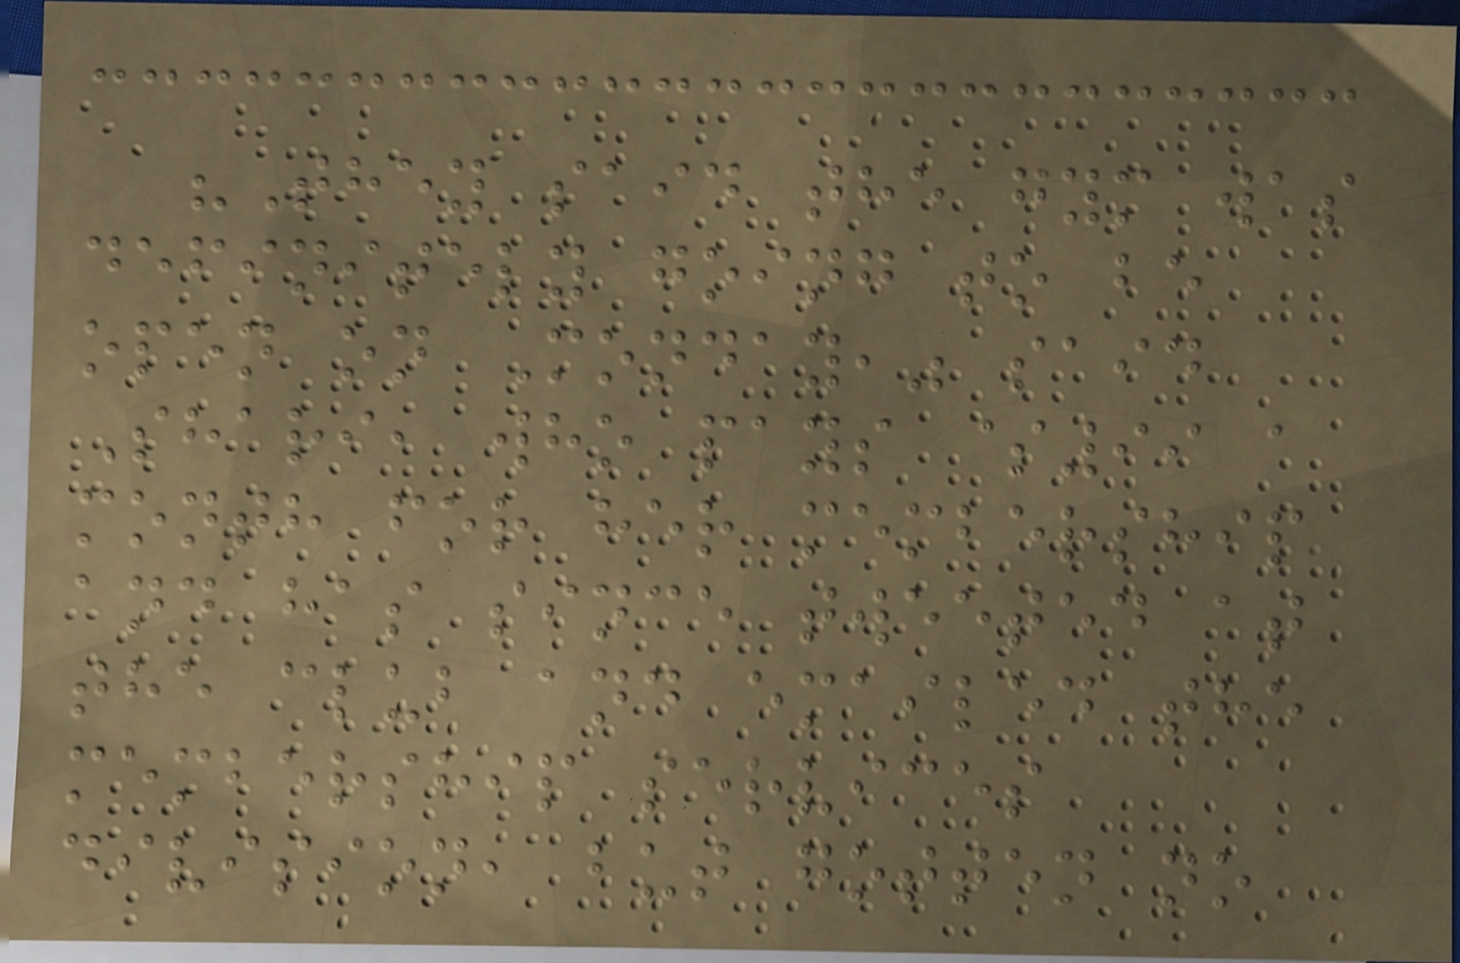"They said the gym was
definitely going to be
open on Monday," said
Shari, who pays $99 a
month for her membership
and has since tweeted at
the club and emailed the
membership services
division, but gotten no
